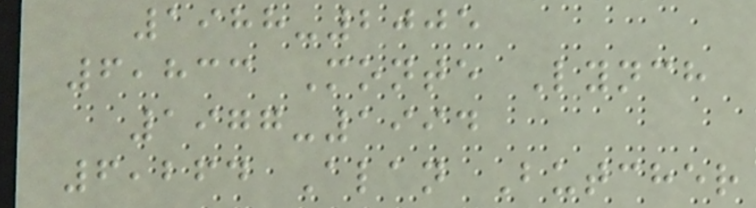1988-2005
6,833 Monte Lynch
1977-1994
6,264 Alan Butcher
